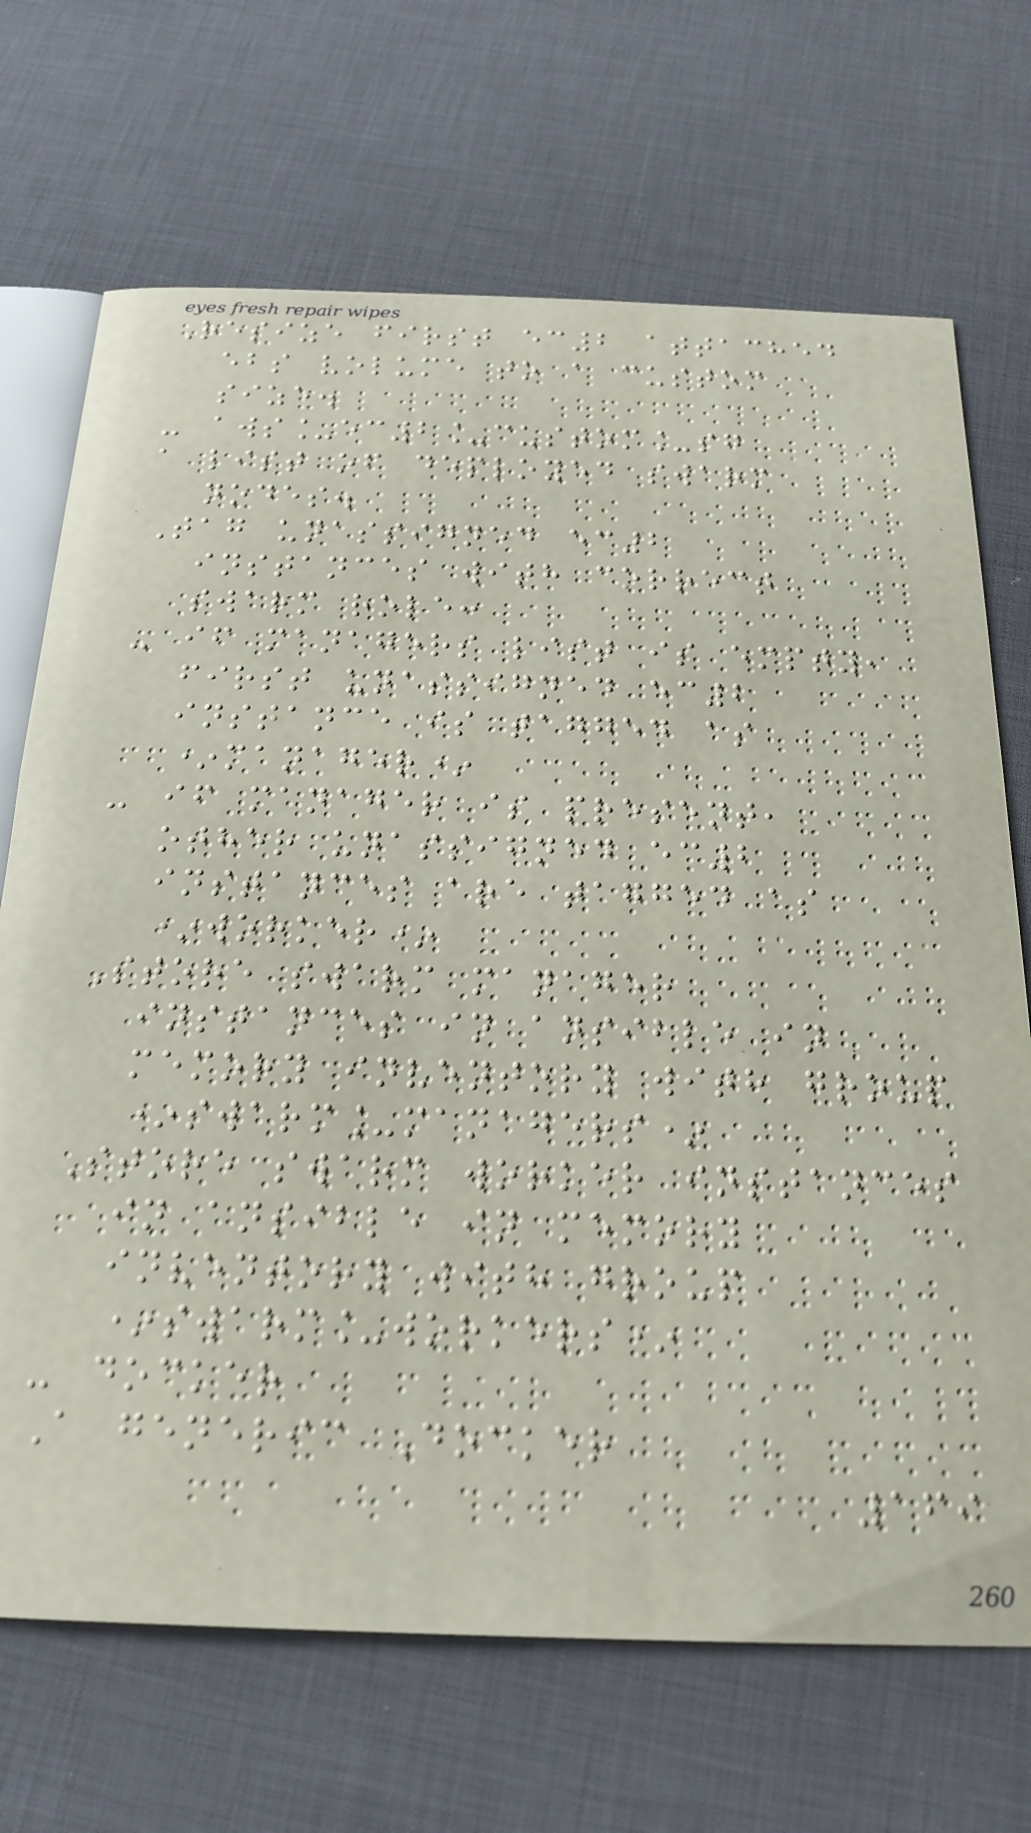Resize first ec2 attached
ebs volume to a custom
size.
- aws_ec2_custom_sg
a list of deployed swarm
nodes.
Tag unassigned ec2
instances with correct
swarm role:
- if managers list is empty,
first unassigned ec2
instance is tagged as
*manager*
- if manager is present,
other unassigned ec2
instances are tagged as
*worker*
Store swarm manager
instances in ansible in
memory inventory with group
*swarm_managers*
Store swarm worker instances
in ansible in memory
inventory with group
*swarm_workers*
- docker
A generic Docker
169
